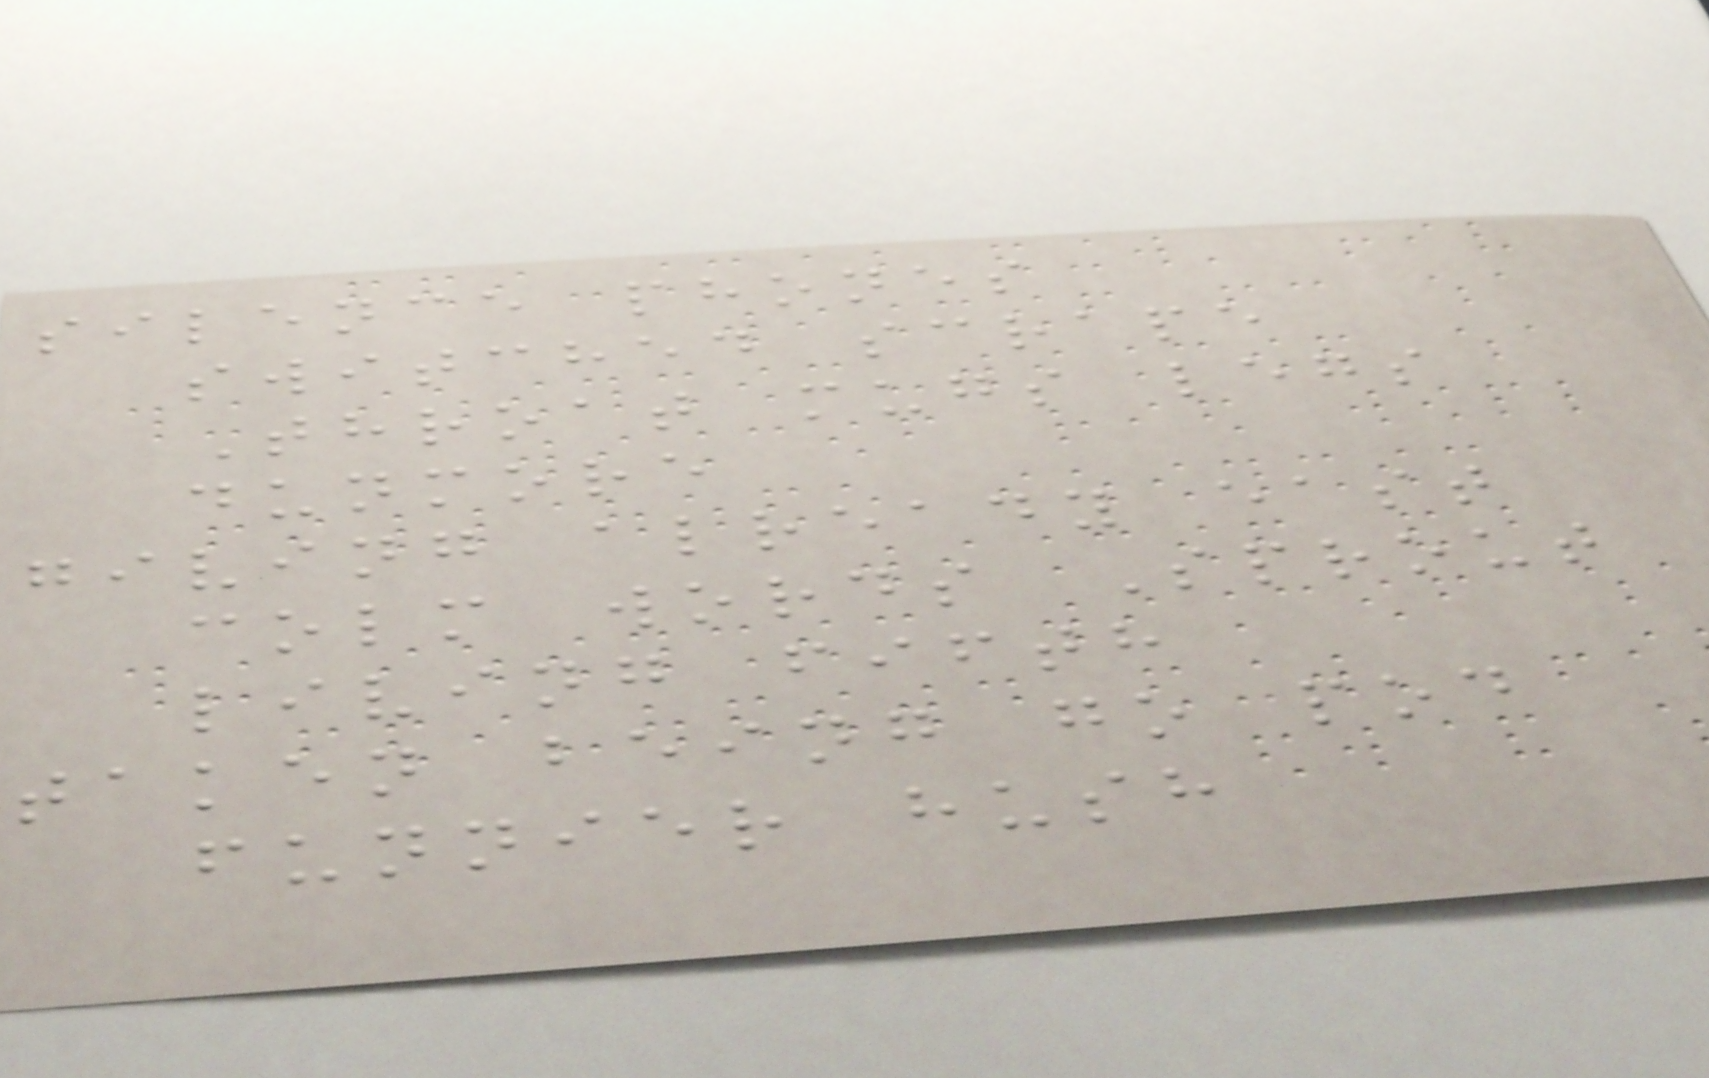silence phones
switched scrape
Throat mugs legs
dunmore
giving already east
colm words Sprout
living fifth
taken being go pod
funnier hush
